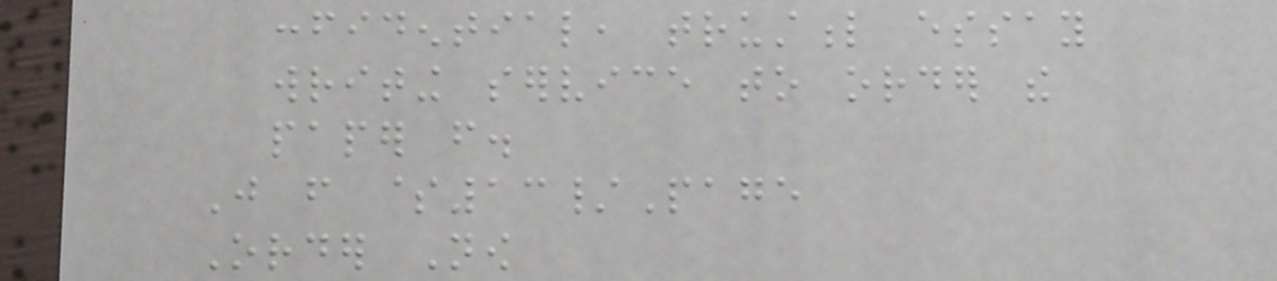confidential, trustful essay
writing service to order the
paper from.
Just from $13/Page
Order Now
